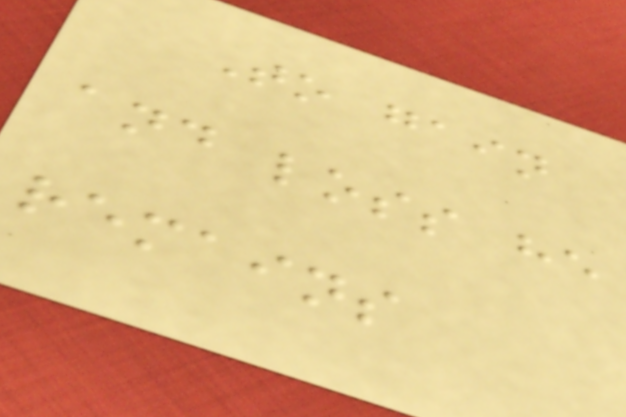To gain
and loss he
remains
